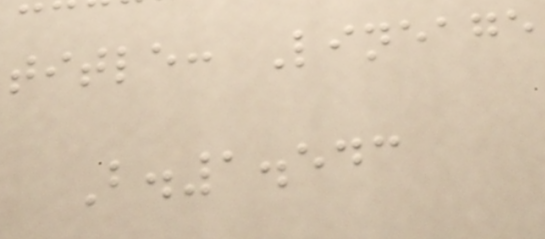title: Lineage
B.1.543
